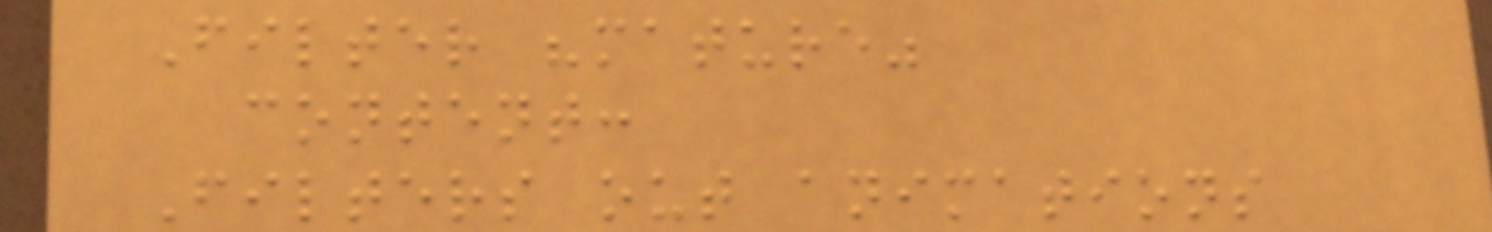Filter "mature"
content:
Filters out animations
